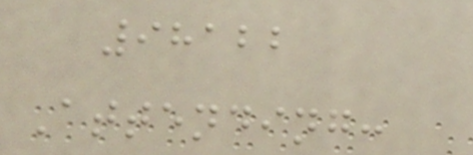98122
Attending:
